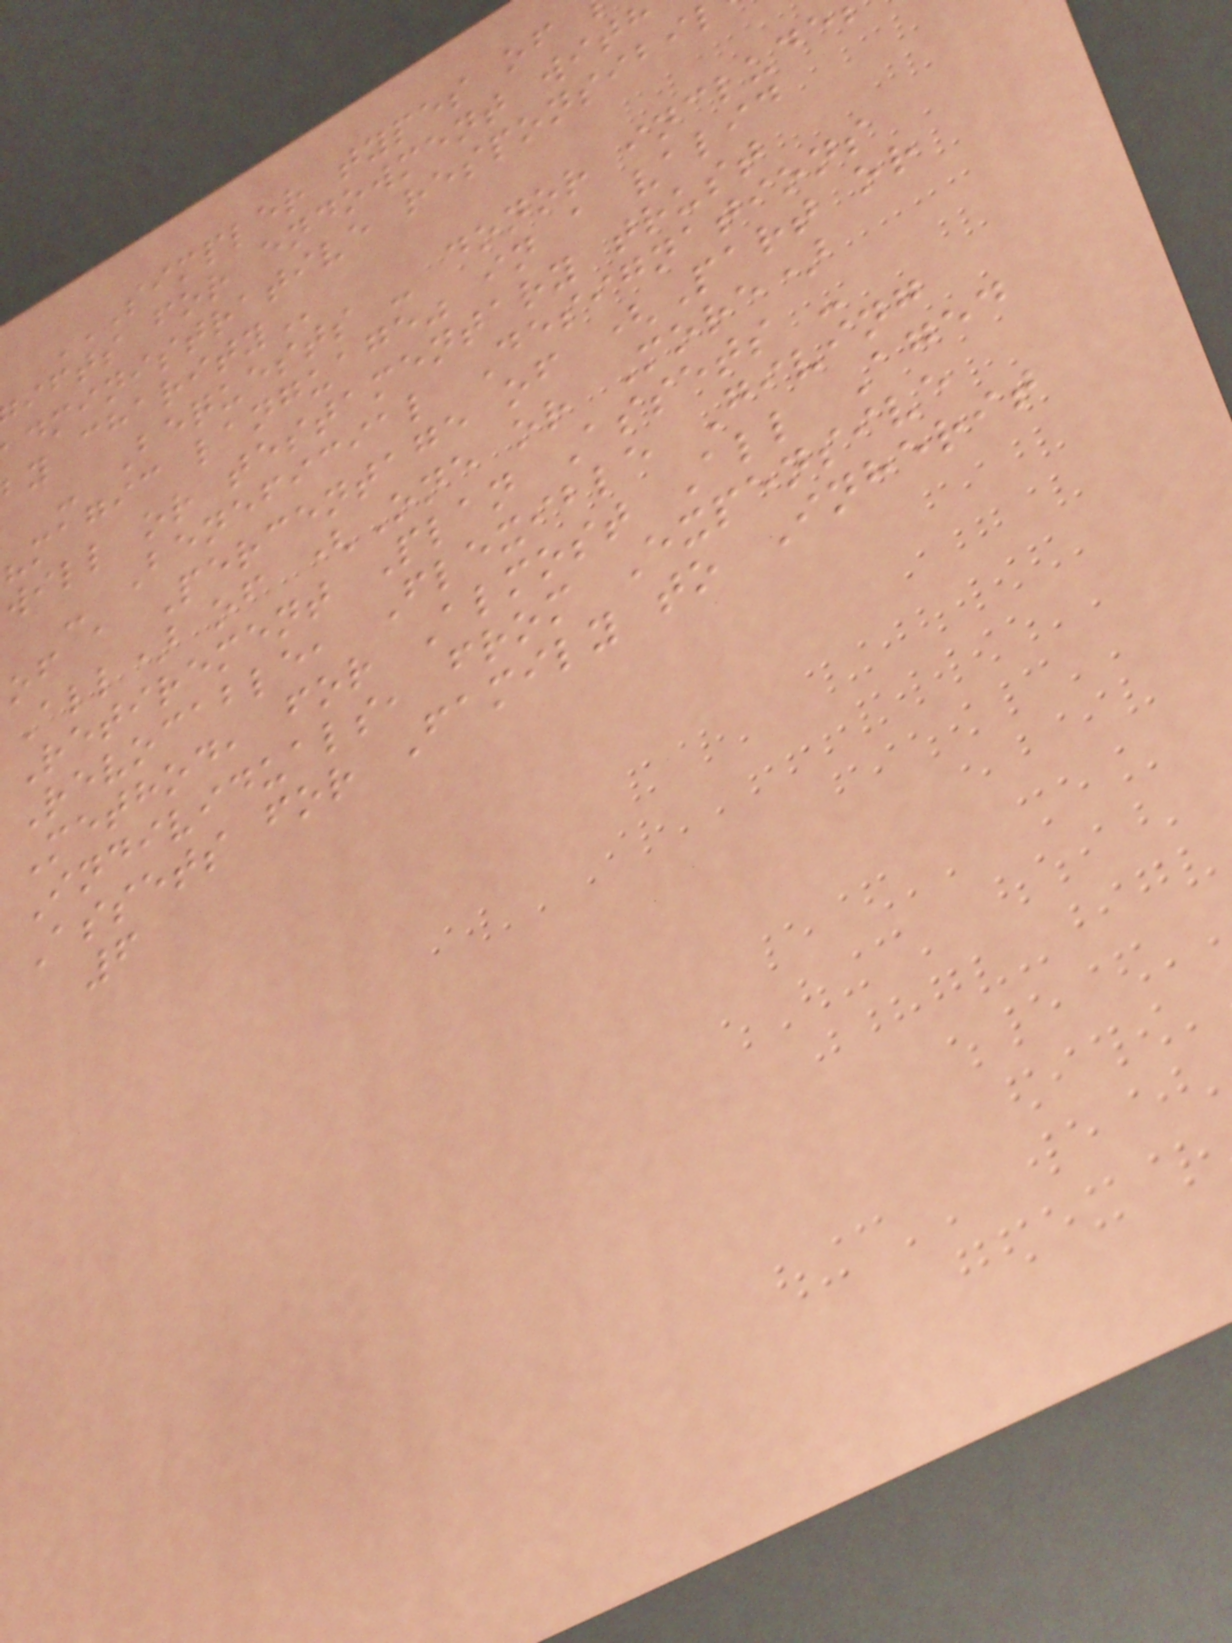ifts for endowment
dministrative
- Bequests - donor include
"magic language" in a valid
will or testamentary trust
- Beneficial Designations
of a Percentage of (Part or
All) of (One or More)
Retirement Plan Assets -
Revocable, Flexible Giving
Method, for Almost All Aged
Individuals, from Expensive
Assets for Family to Inherit
6
